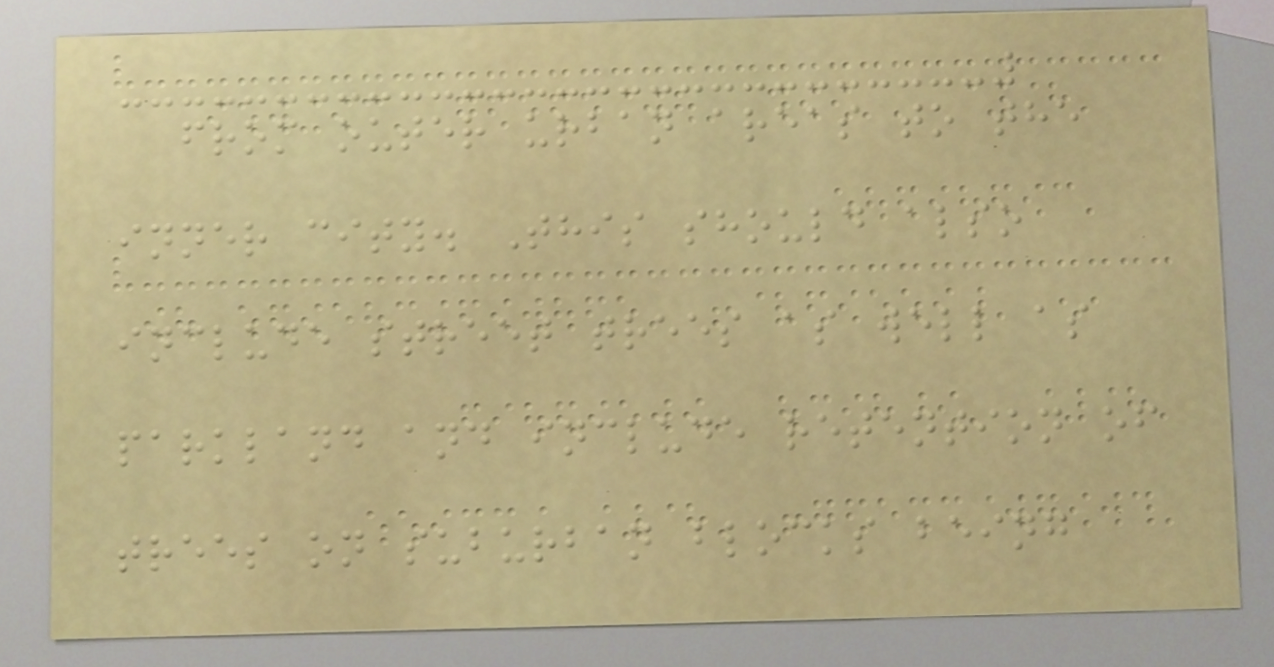from outer urban areas to the
inner city. This should also
include street trees as well as
parkland and include retention of
trees on suburban blocks being
